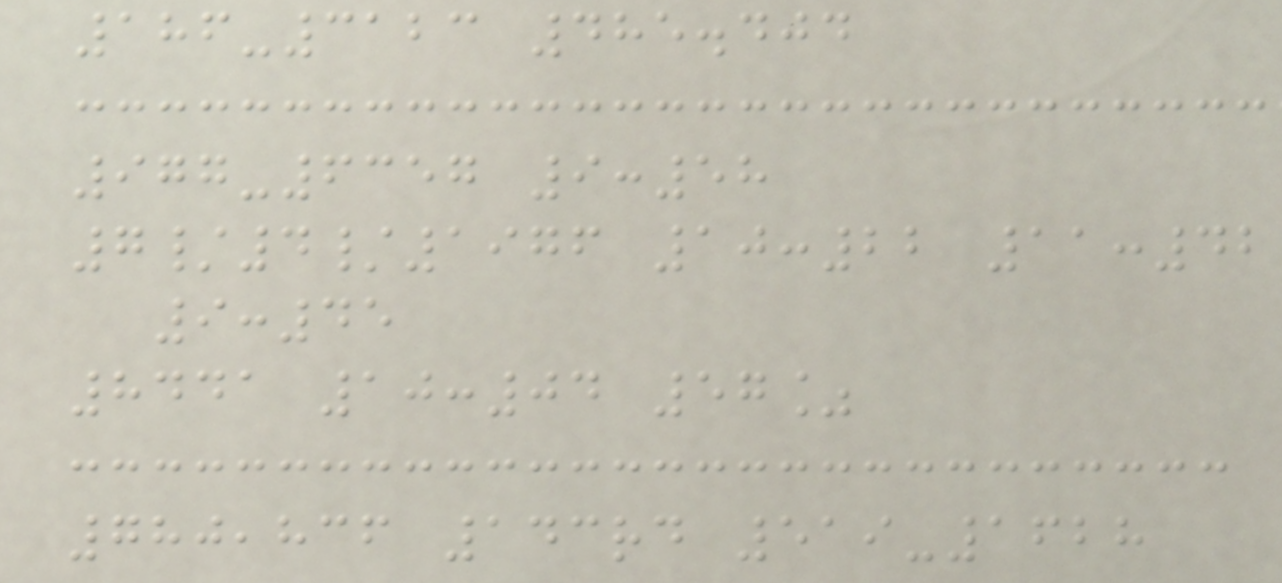186-3123 485.404
977-6357 9:58
7/4/1976 10:22 11:42
9:45
8441 10:04 57%
780,836 143rd 519-1628
